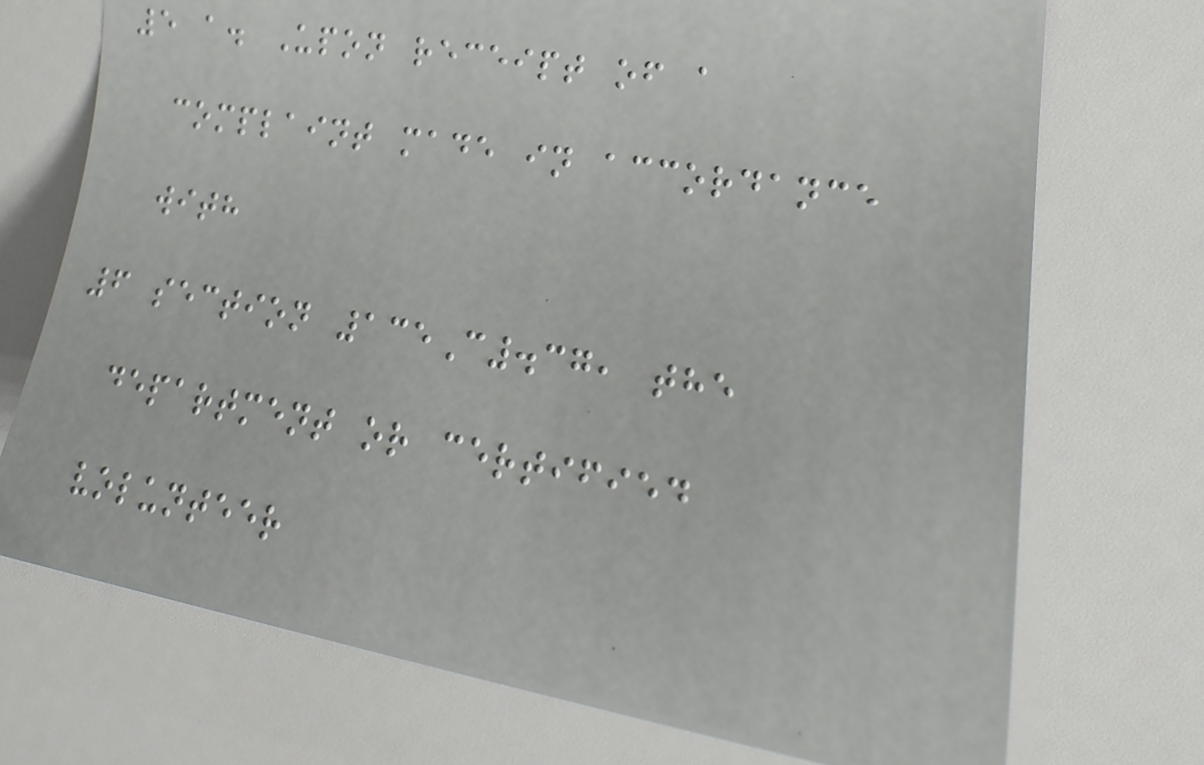5 a. Upon receipt of a
complaint made in accordance
with
6 section 135C.37, the
department or certified
volunteer
